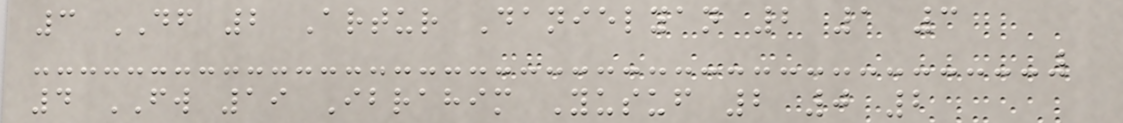3 DF 2 Artur Danielyan 2 1 3
4 FW 19 Ibrahim Yusuf 2 0 2
